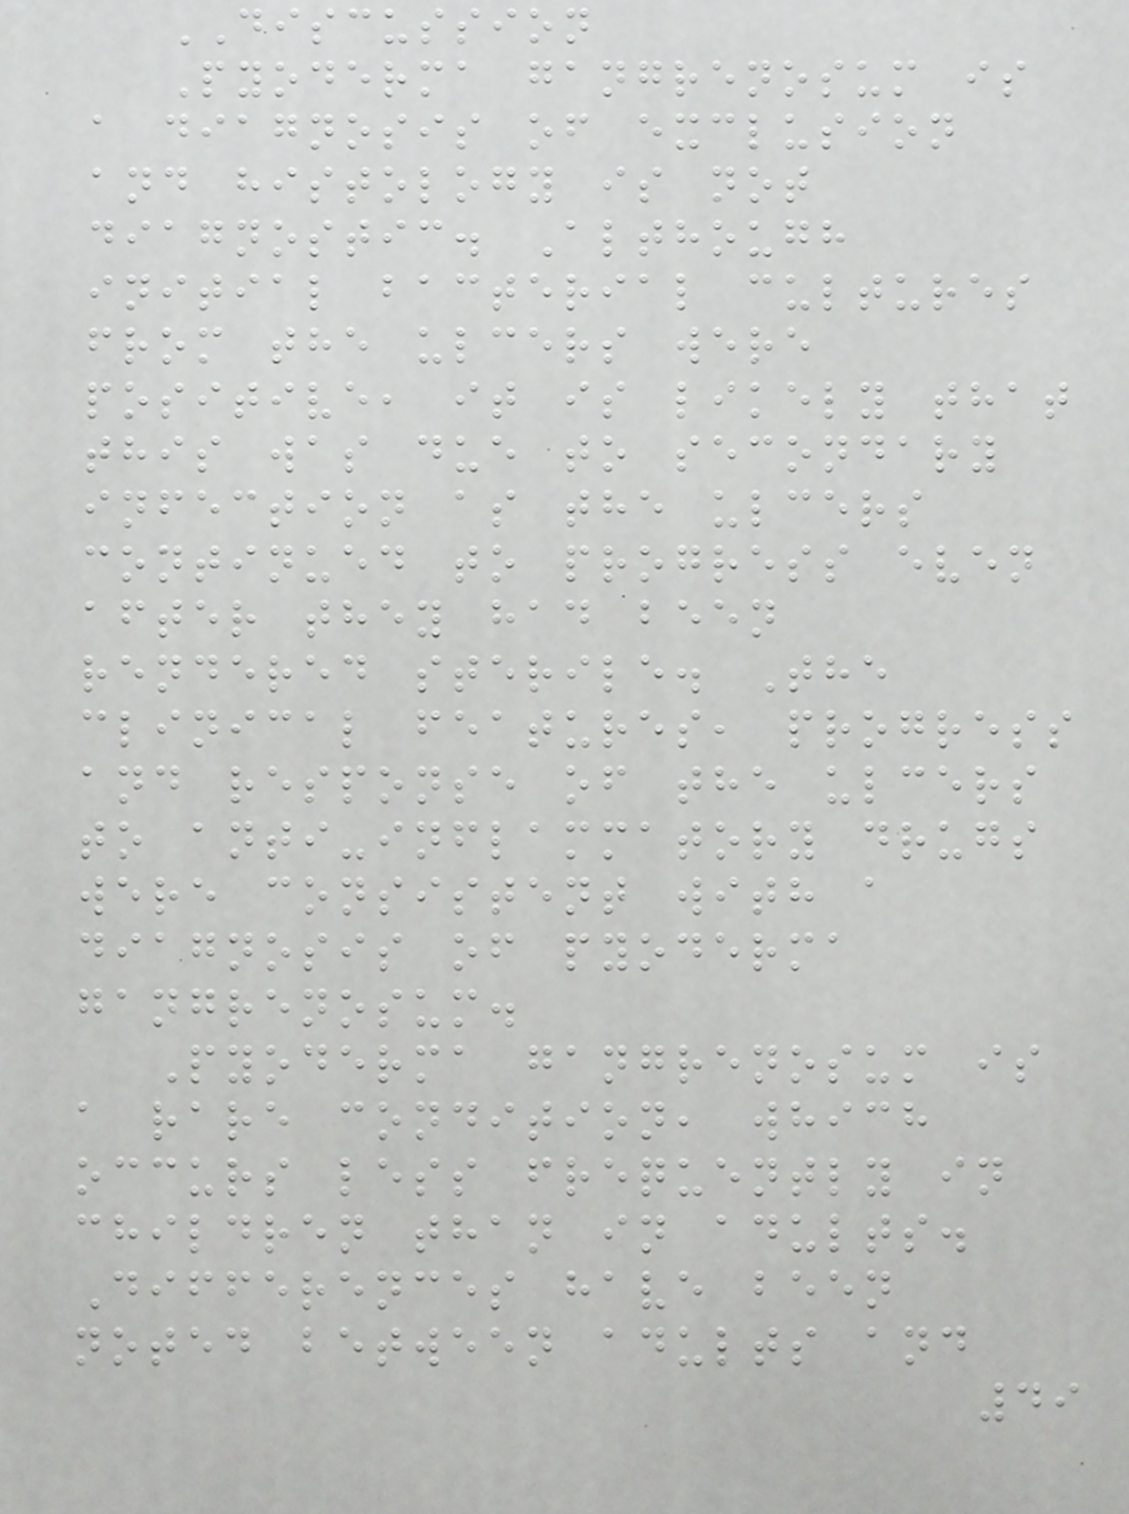DISCUSSION
Pyoderma gangrenosum is
a diagnosis of exclusion
and histology is not
diagnostic. Although
initial bacterial cultures
from the ulcers were
positive, it is likely that
this was due to secondary
infection as the ulcers
continued to progress even
after they had been
rendered sterile. The
clinical features, progress
and response of the ulcers
to anti-inflammatory drugs
were consistent with a
diagnosis of pyoderma
gangrenosum.
Pyoderma gangrenosum is
a rare condition, which
occurs less frequently in
children than in adults.
Differences have been
noted between adults and
49
